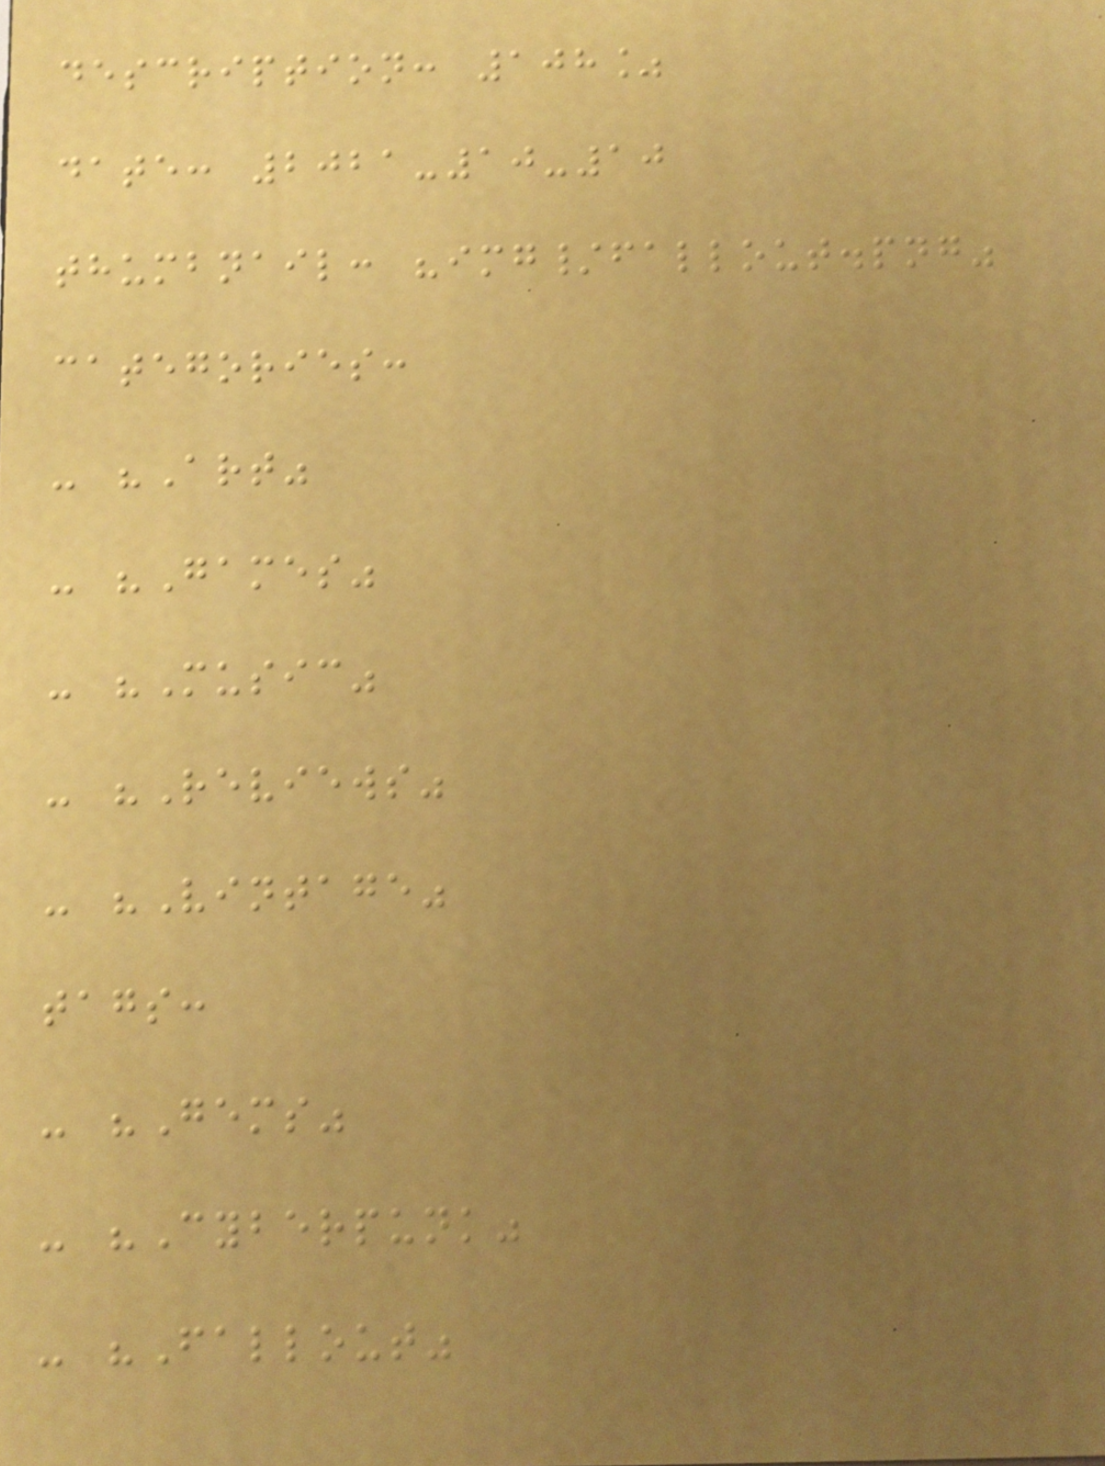description: 108%
date: 2021-10-10
thumbnail: "img/fallout.png"
categories:
- "Art"
- "Games"
- "Music"
- "Reviews"
- "Vintage"
tags:
- "Gems"
- "Cyberpunk"
- "Fallout"
